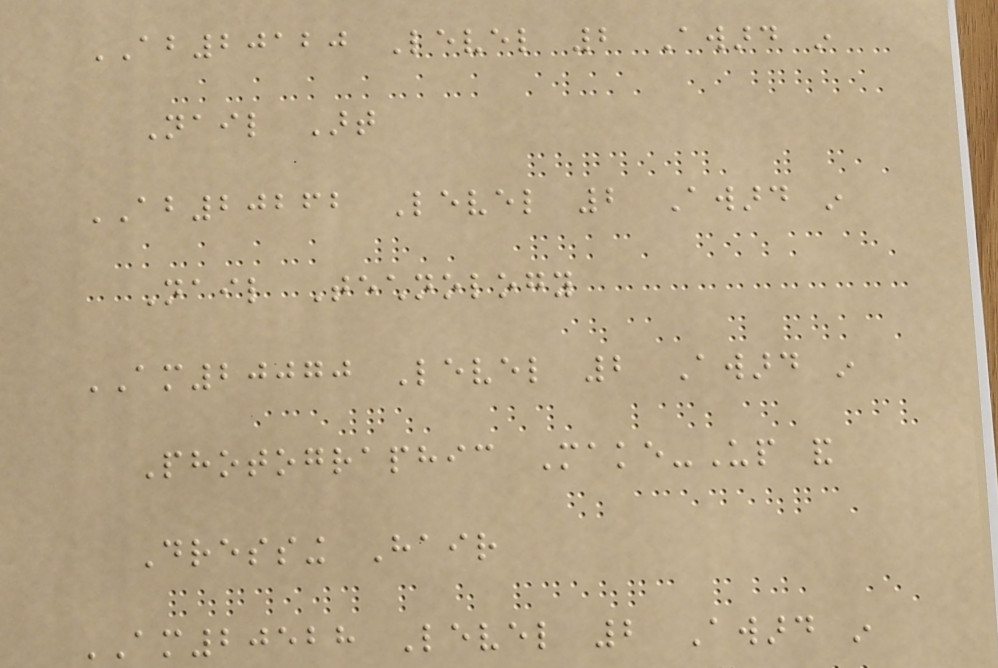AB20120 Level 2 Award in
Nail Art
AB20262 Level 2 Award in
Nail Technology
AM20070 Level 2 Award in
Photographic Make-Up and
Dressing Hair
AM20528 Level 2 Award in
